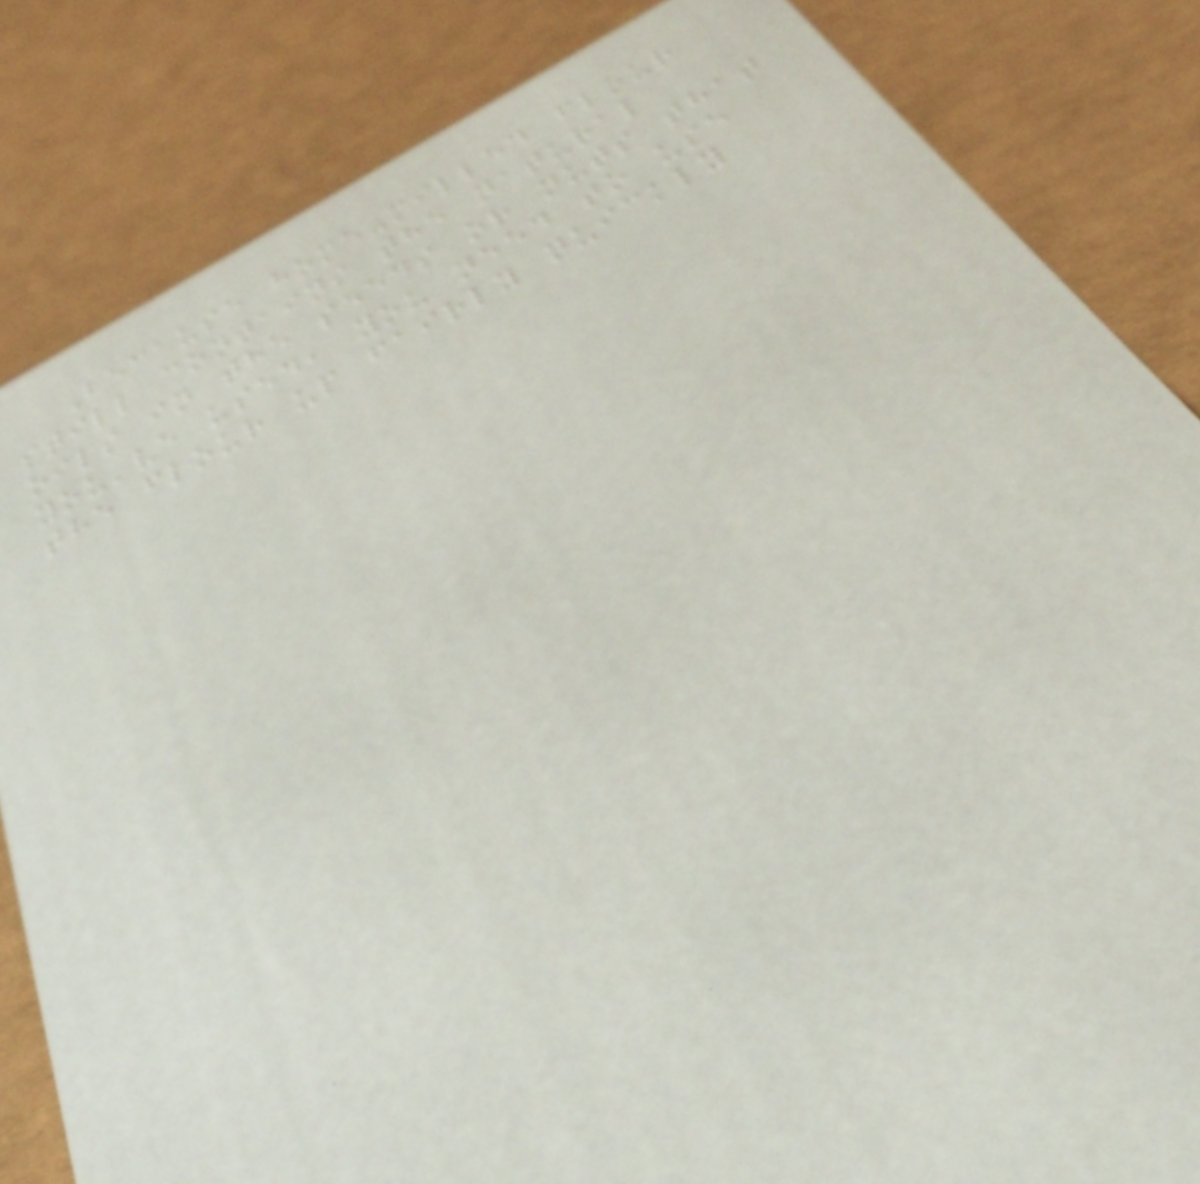Because home-milled flour
still contains the natural
oils in the seeds or nuts that
you've used, you need to use
the flour up fairly quickly
